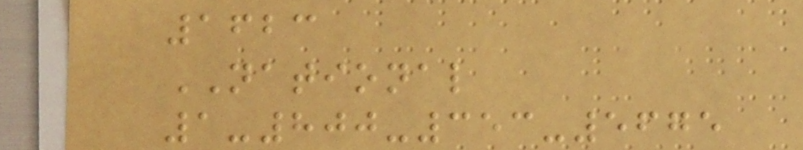1623
NATIONAL
1-800-353-5675
